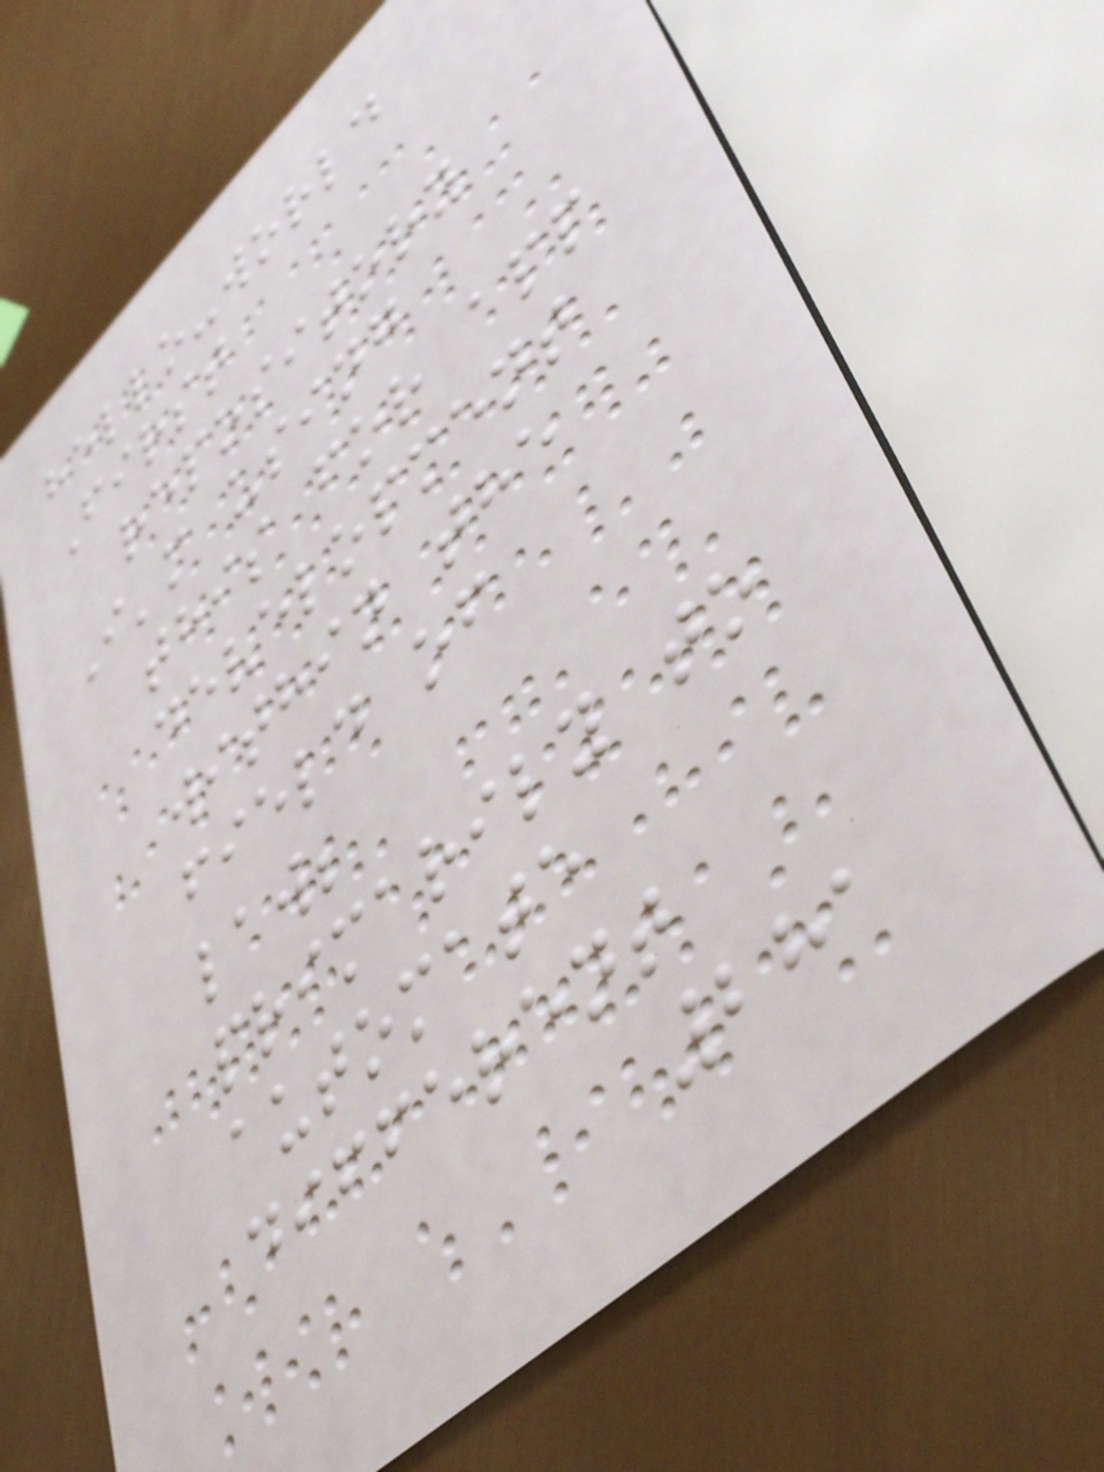hello-world
First
repository
I'm using
this for app
development
within the
field of
law;
primarily to
automate
different
281
